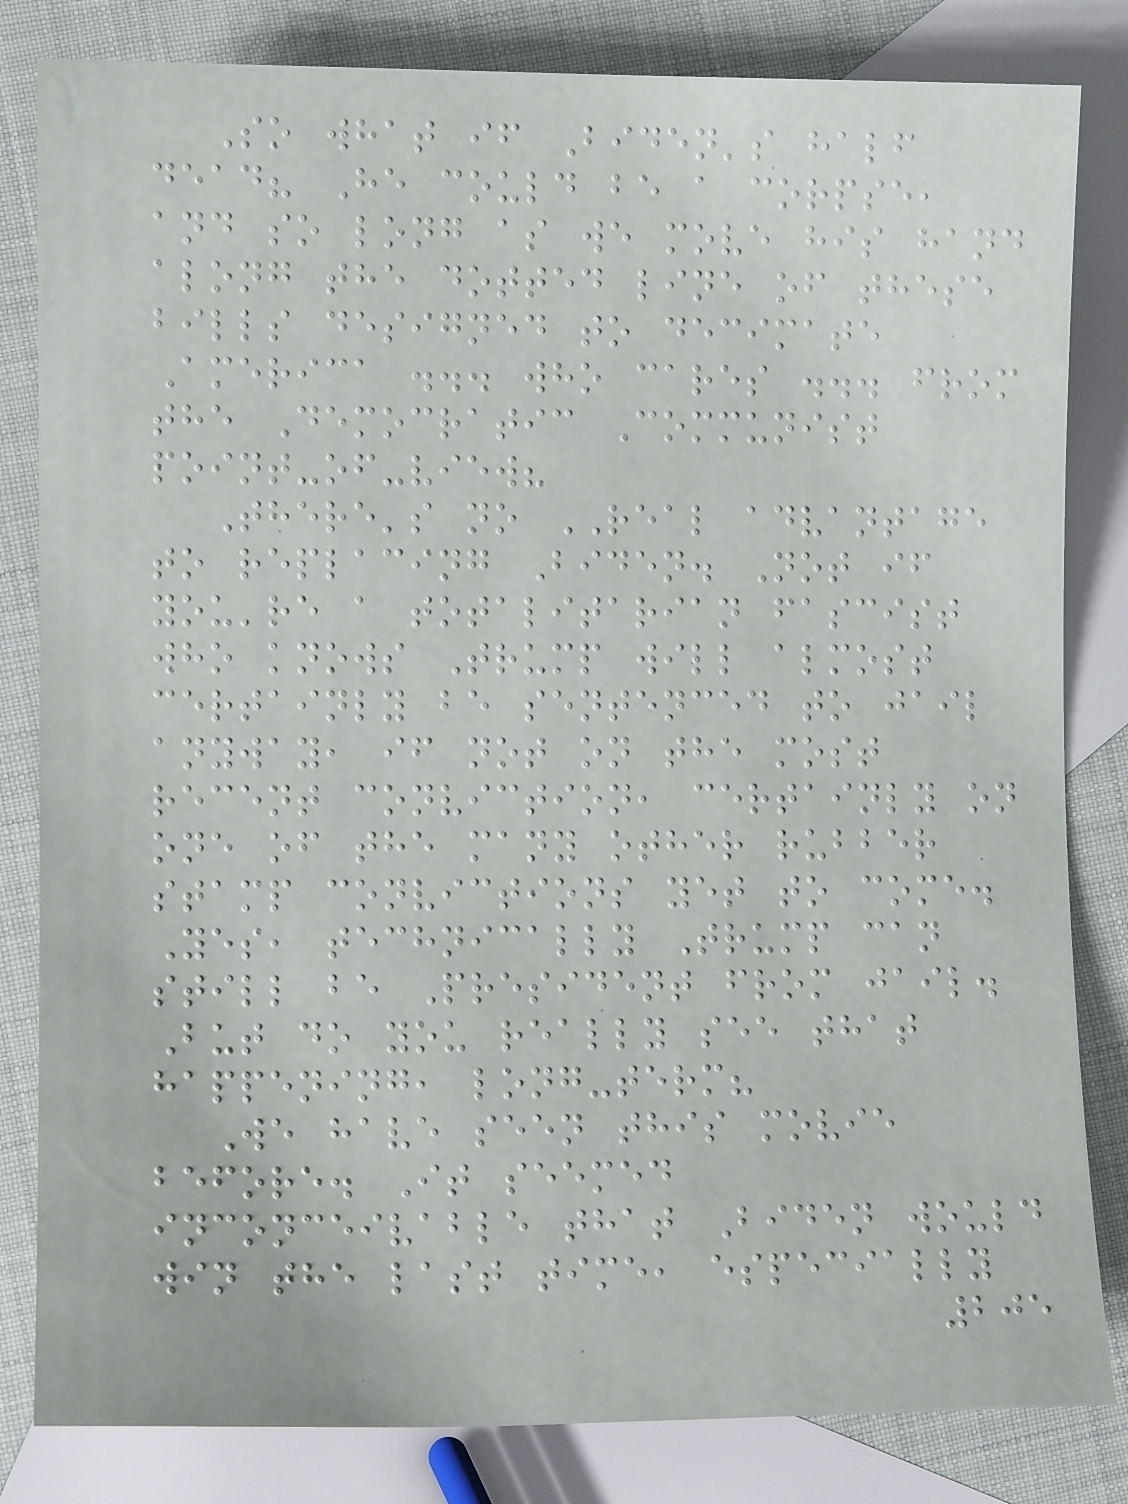So what if Biden's half
dead? He could be a corpse,
and so long as we move his hand
along the dotted line of these
bills designed to decimate
America ... who cares ... from
the Democratic Communist
point-of-view?
There's no REAL advantage
to replacing Biden. Not if
you're a totalitarian fascist
who knows Trump will almost
certainly be sentenced to jail
anyway, if not on the most
recent conviction, certainly on
one of the many other rubber
stamp convictions yet to come.
Yes, technically Trump can
still be President from jail.
But do you really see that
happening, long-term?
We have seen this movie
before. It seemed
inconceivable that Biden would
win the last time, especially
205
